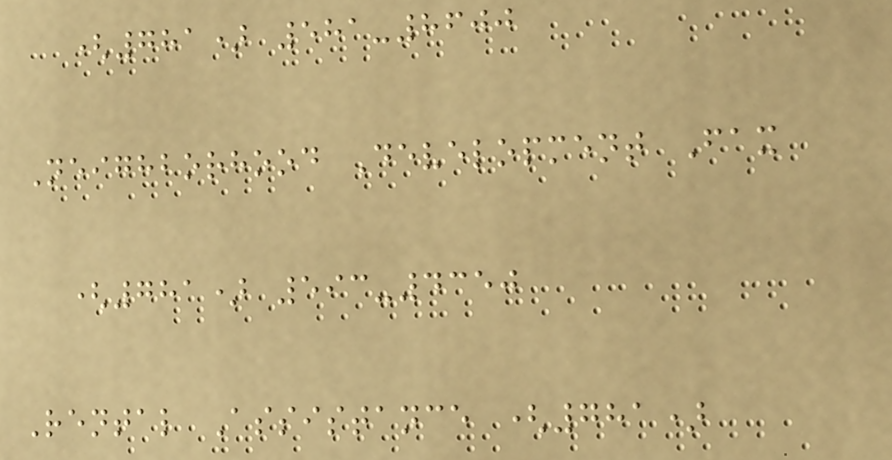(781) 581-8600
Neighborhood Development Fax
(781) 593-4350
Rental Assistance (781)
